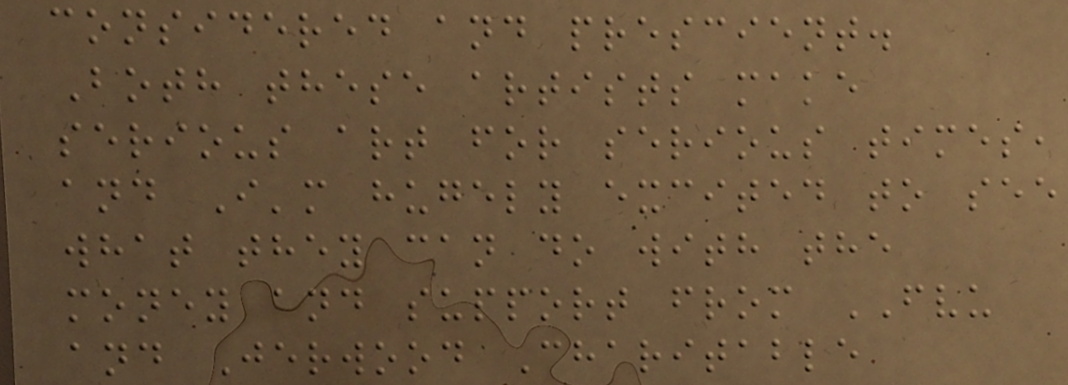considered and prescient.
Both these artists make
serious art for serious times,
and I'm hugely excited to see
what they can do with the
money and support from FVU
and Jerwood Charitable
